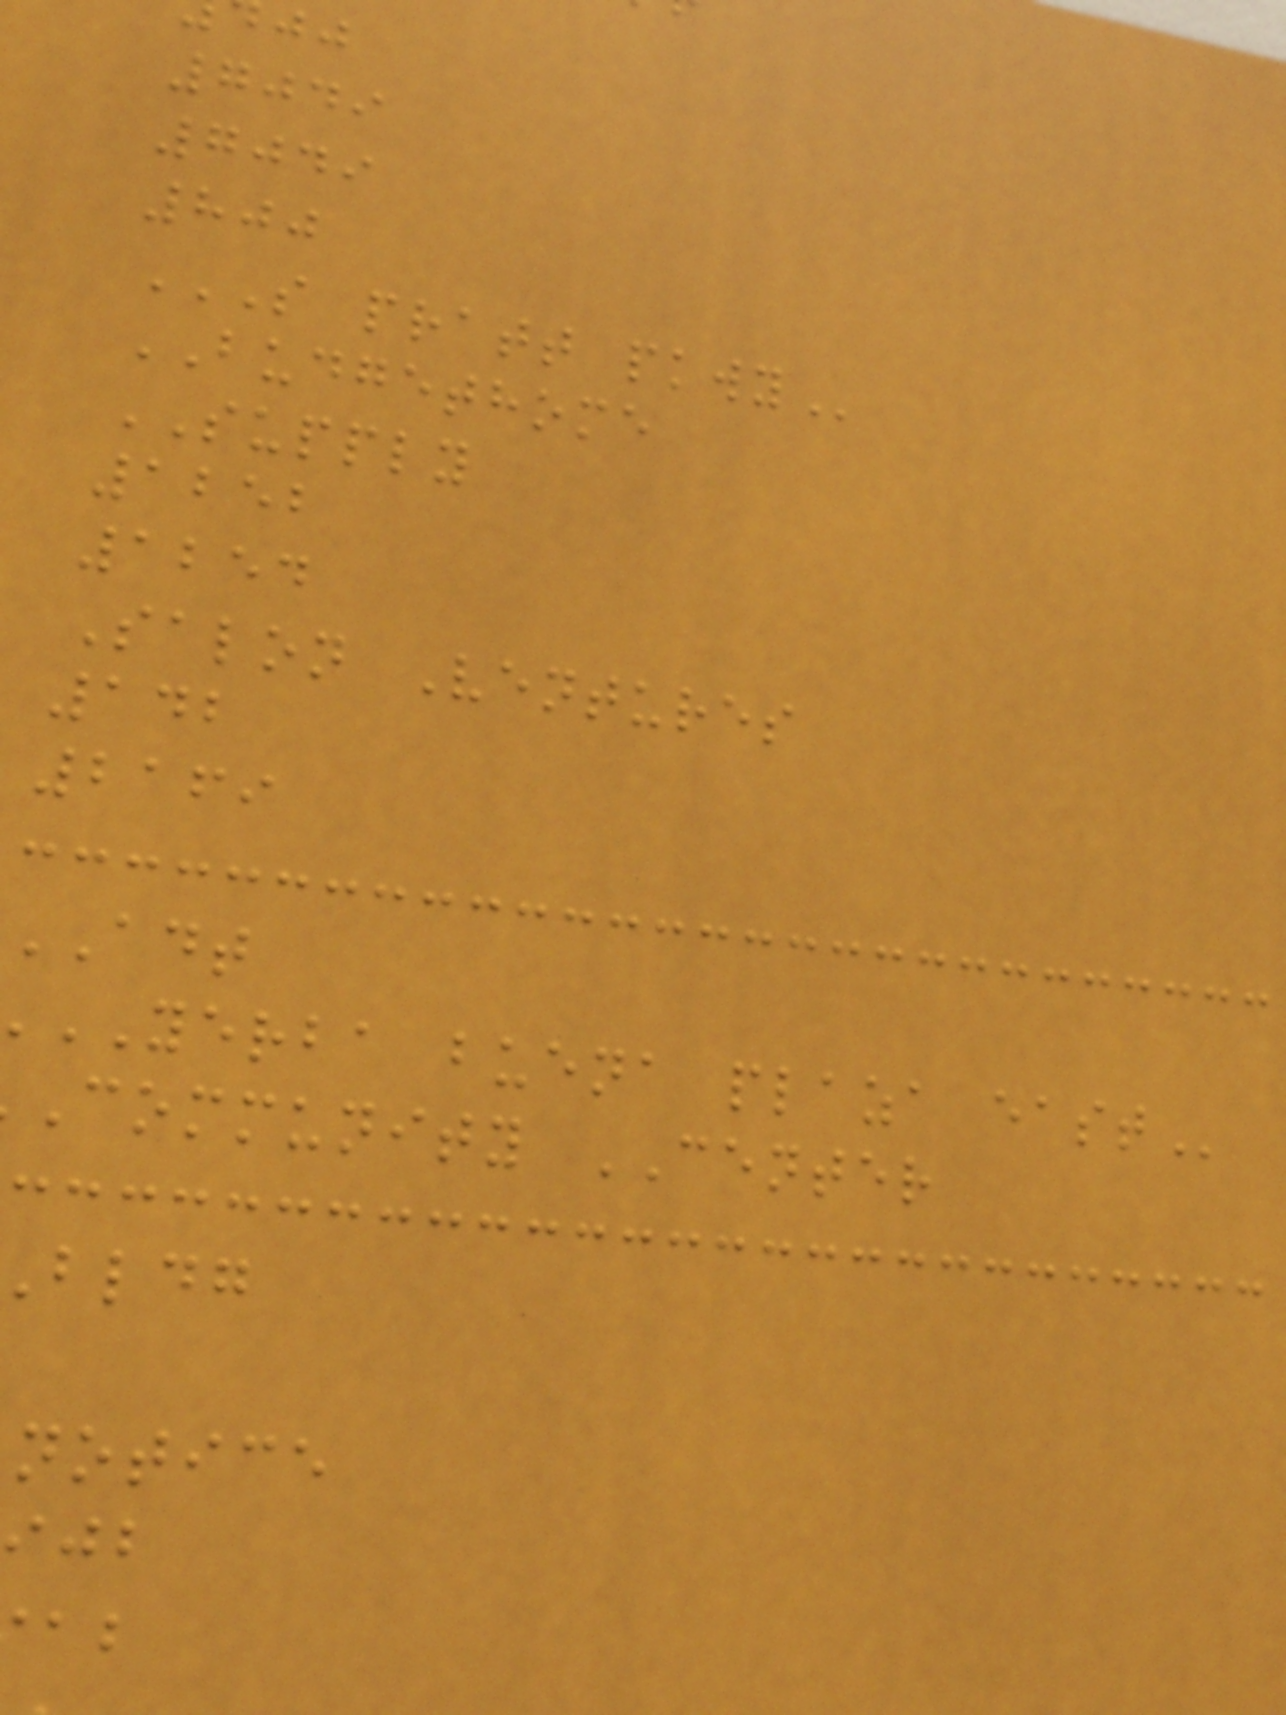7049
7049
800
S PRATT PKWY
BUDGETHOME
SUPPLY
1252
1254
Salon Ventures
142
2169
ADT
YERBA buena plaza
community CENTER
bldg
notice
